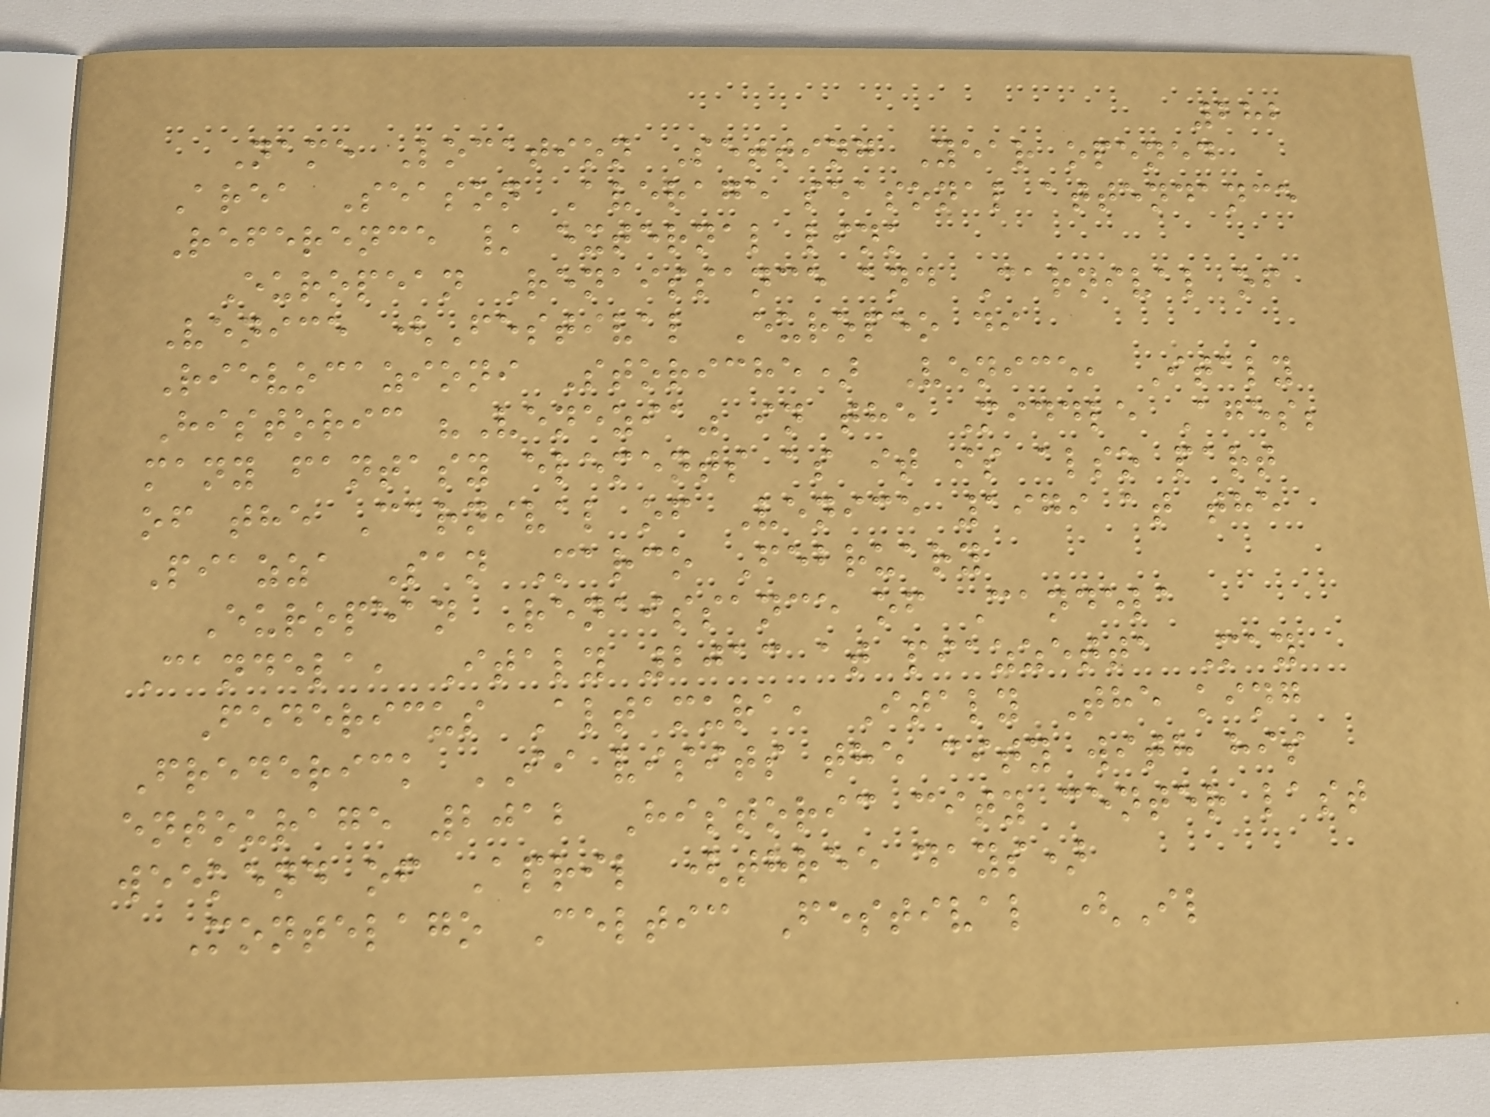282
Name Location Setting Year opened
Area Season Average seasonal attendance
Reference / external link
European Renaissance and Carnival of
Venice (Festival Europeo di
Rievocazioni Storiche) Venice, Italy
Historic "Venezia" in the Middle Ages;
many fantasy elements as it is also part
of the Carnival of Venice 1979 at the
Piazza San Marco February
European Renaissance of Candela
Candela, Italy 2013 at piazzetta May
Federicus Altamura, Italy The king
Frederick II visits the city with his
entourage 2012 Historic city center last
weekend of April (three days)
Montelago Celtic Festival (Il
